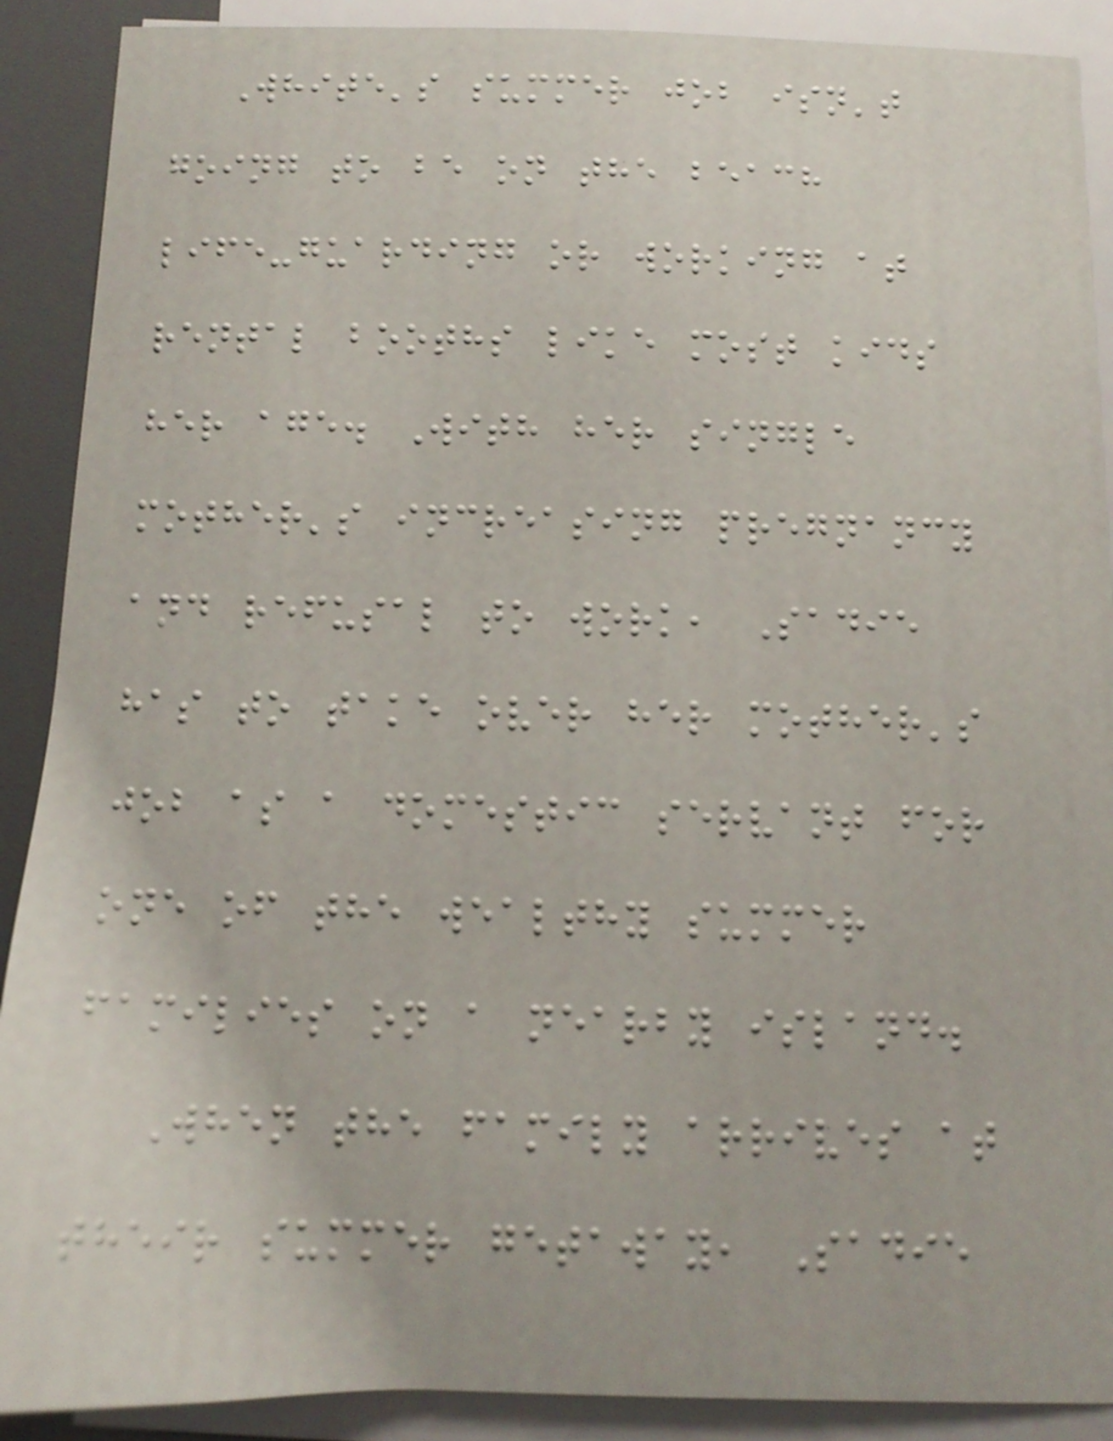White's summer job isn't
going to be on the beach
life-guarding or working at
rental booths like most kids
her age. With her single
mother's increasing pregnancy
and refusal to work, Sadie
has to take over her mother's
job as a domestic servant for
one of the wealthy summer
families on a nearby island.
When the family arrives at
their summer getaway, Sadie
